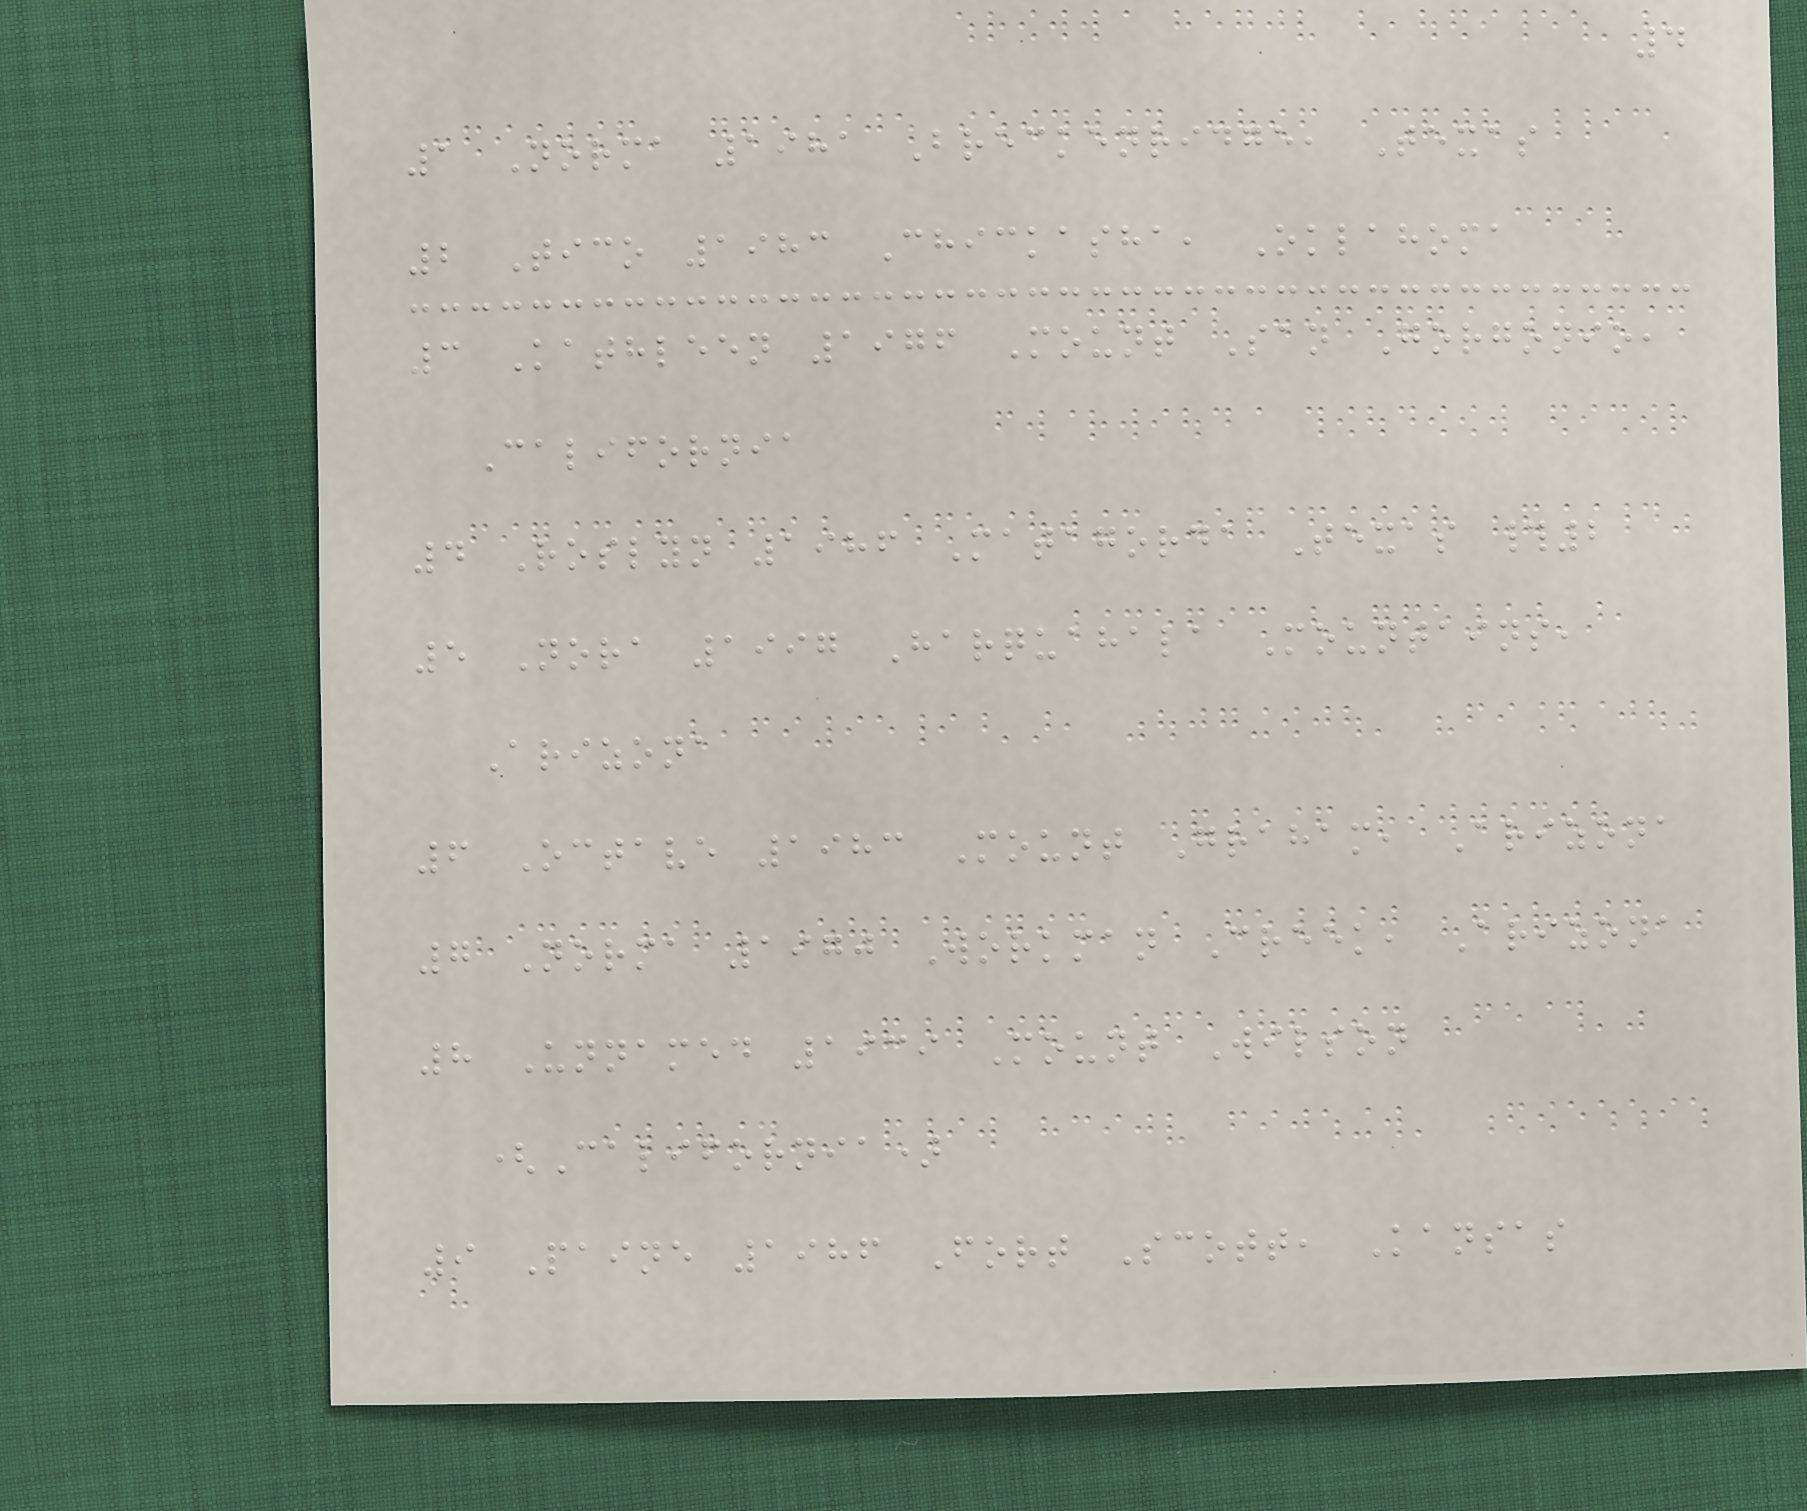4
1 Norma 1981 Breckenridge, Texas
2 Tico 1983 Chickasha, Oklahoma
3 Kathleen 1976 Mount San Gorgonio,
California
4 Roslyn 1986 Matagorda Texas #2
5 Nora 1997 Harquahala Mountains,
Arizona
6 Octave 1983 Mount Graham, Arizona
7 Norma 1970 Workman Creek, Arizona
8 Unnamed 1939 Mount Wilson
(California)
9 Paine 1986 Fort Scott, Kansas
